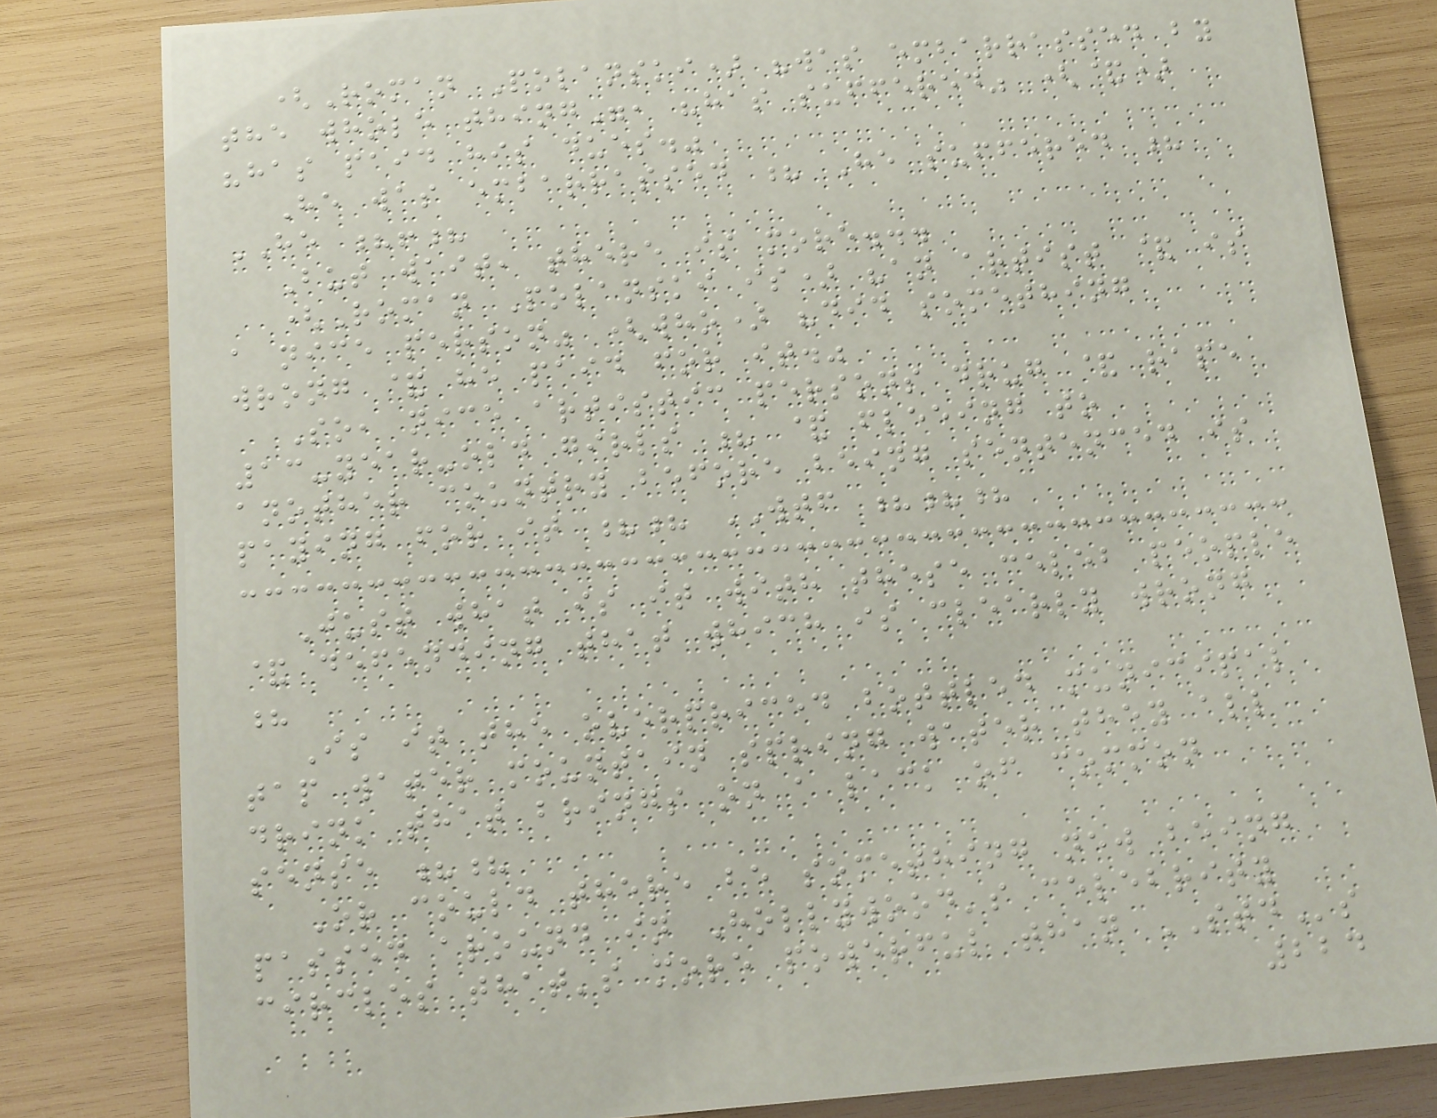(Roman Polanski) "was embarrassed by
the whole thing", "has suffered" (&)
"has paid his dues."
He was embarrassed ? He suffered ?
HE ?!?
But wait, there is more...
(Roman Polanski is) "an artist & is
a nice person" (who) "did something
wrong & he paid for it."
So, nice artistic persons drug & rape
13-year-old girls ? & fleeing to
another country before being sentenced is
paying for it ?? WTF ???
Just what is it with these celeb people
& defending that which is clearly wrong
?
Is it the overpriced bottled municipal
tap water mountain spring water they all
drink that brings on a lack of common
sense ??
Or could there be something new being
passed around in Hollywood's celebrity
circles that's more powerful than STDs
224
